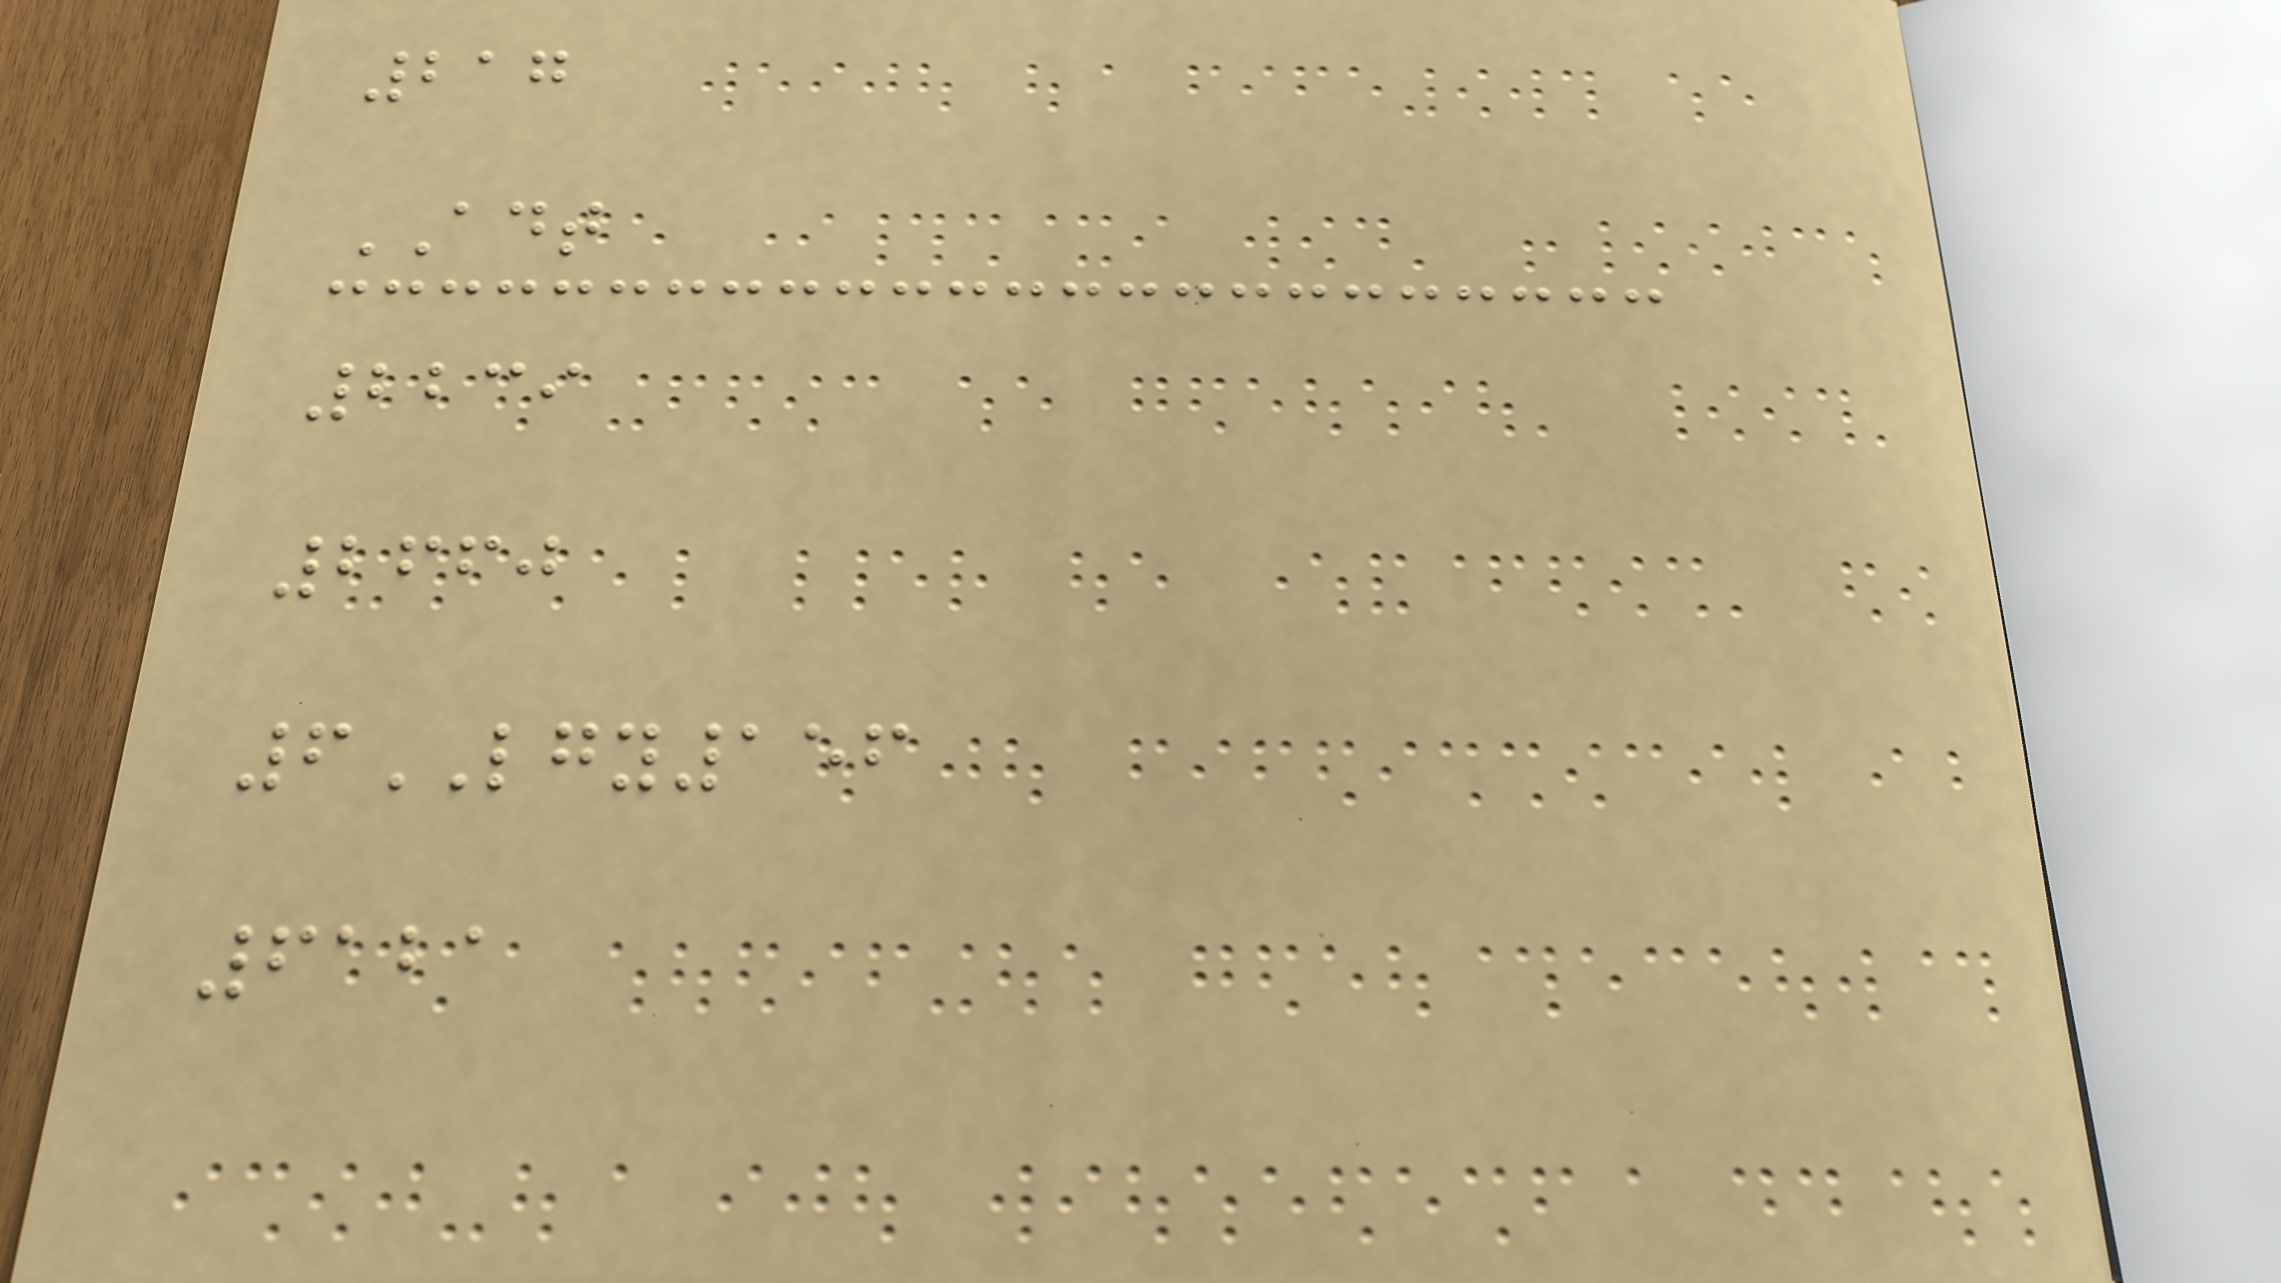217
ADT
2239
2660
6LGY156
6121
